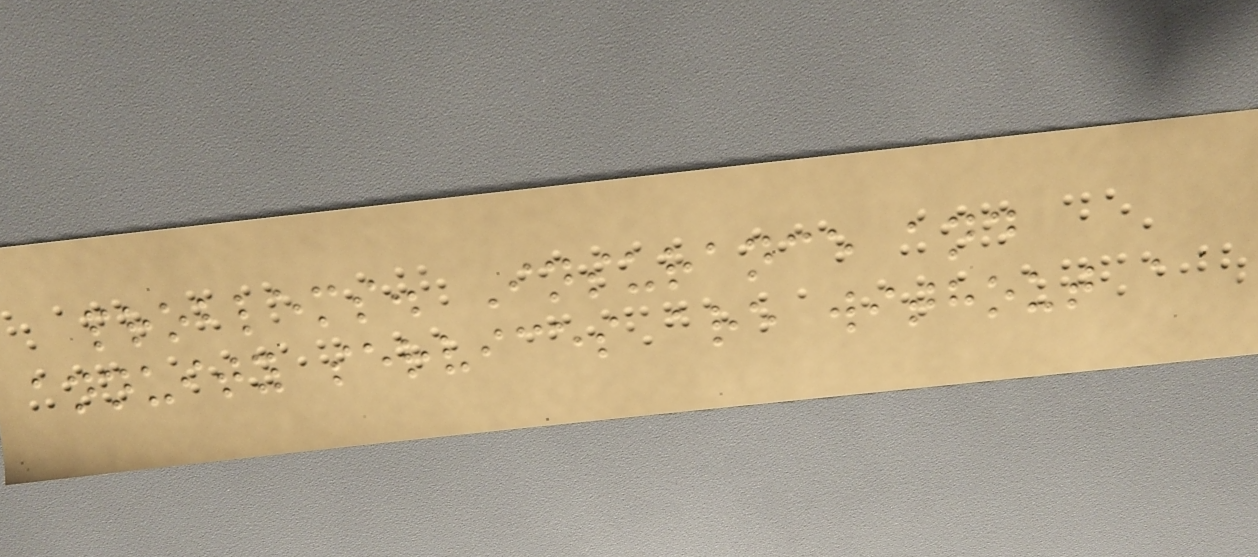problems. Insurance and
annuity services are without a
